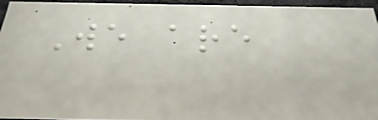We are
